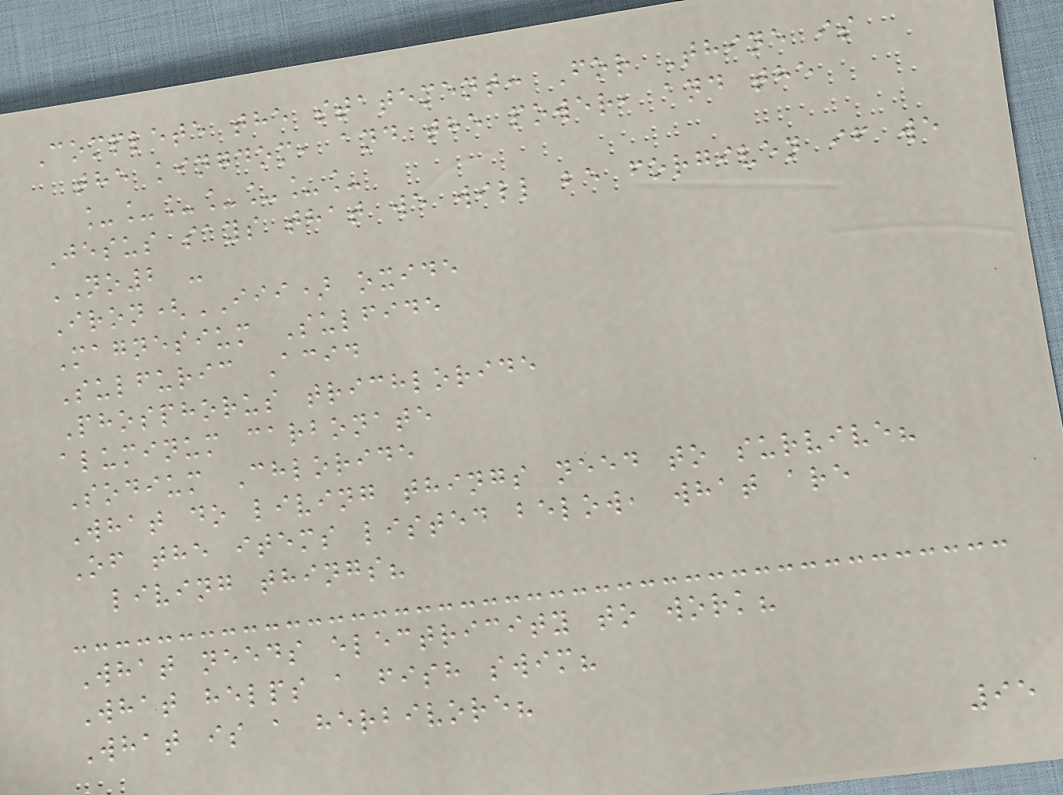Complete the statement: For Thine is
the kingdom, and the power, and the
_______
Jesus says that we will be forgiven if we
NO2 -
Iron(III) oxide
Magnesium Sulfide
Sulfuric Acid
Phosphorus trichloride
aluminum carbonate
Sodium Chloride
What do living things need to survive?
Of the items listed below, what are
living things?
What needs electricity to work?
What helps a fish swim?
What is a herbivore?
95
